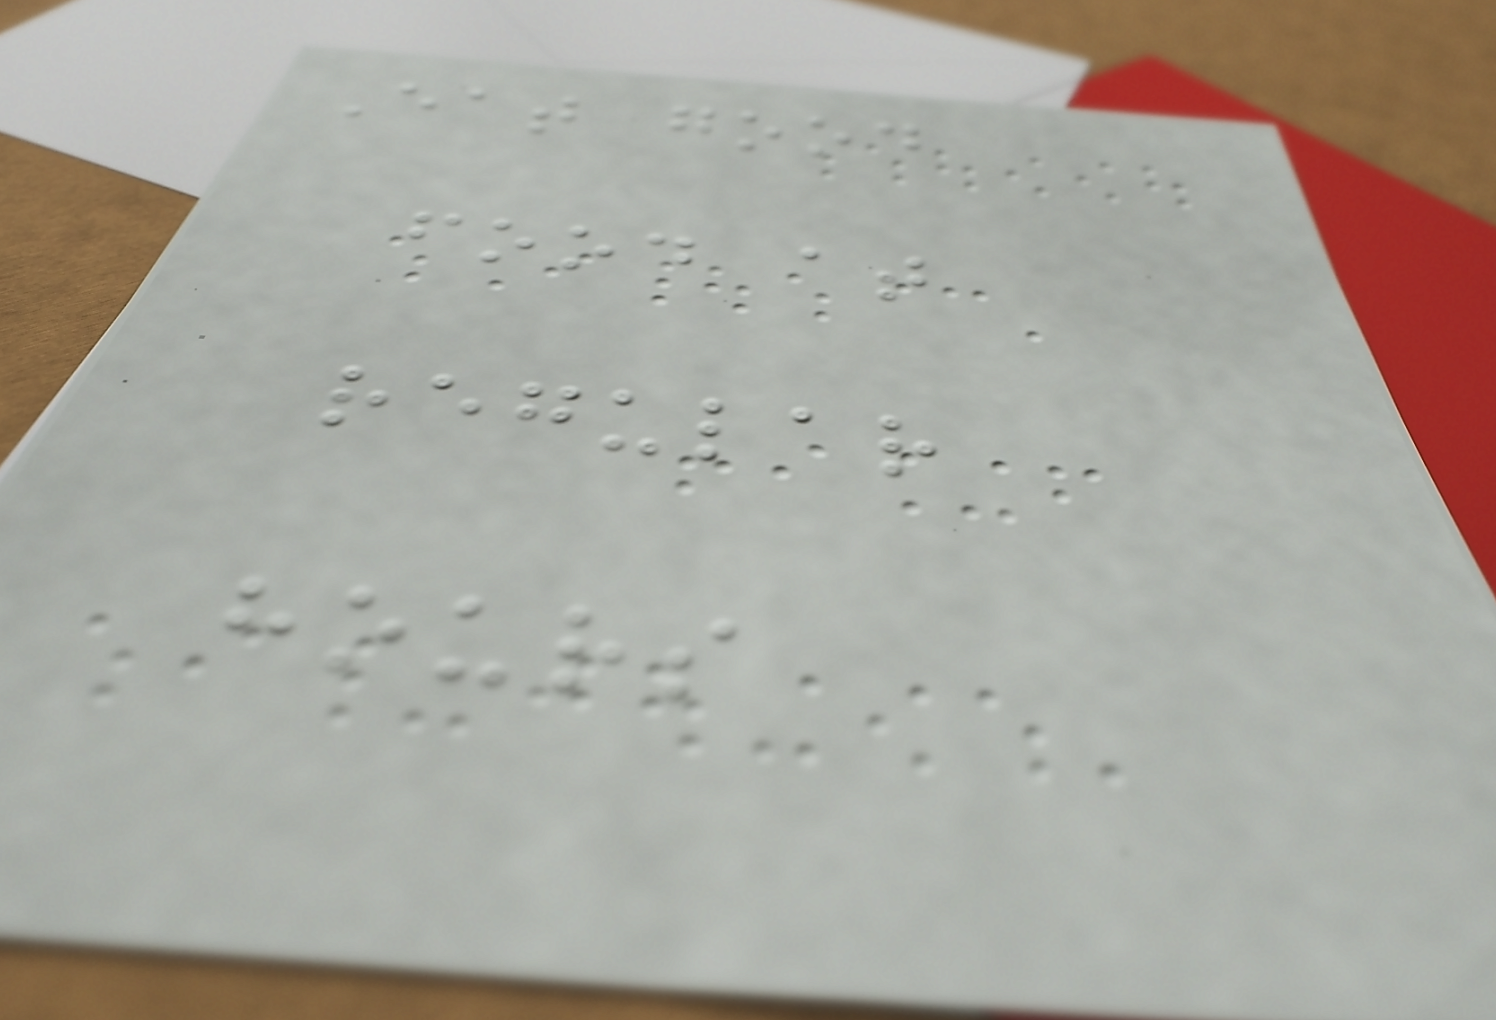Eat good
food at
regular
hours
